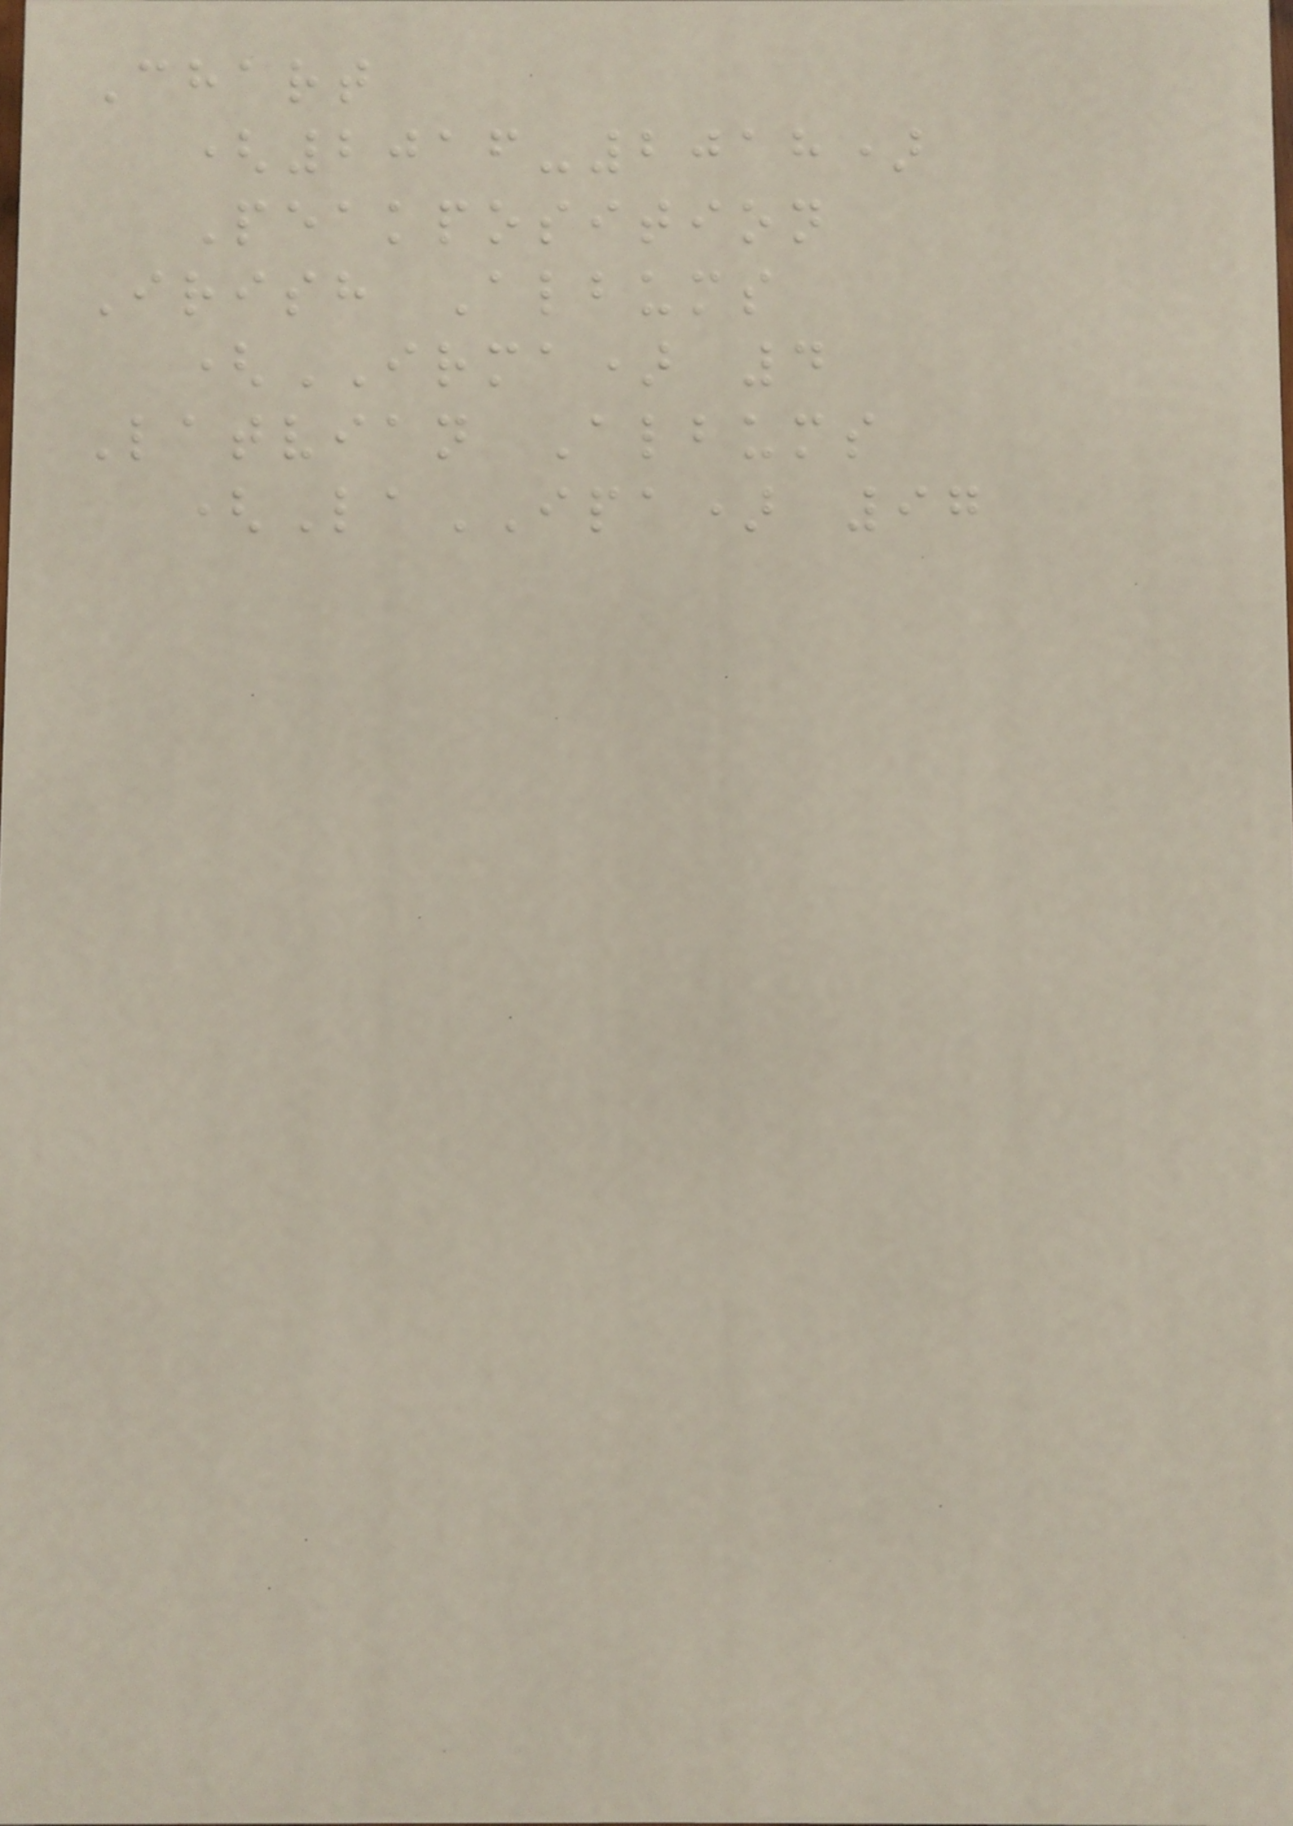Chart
(2016-2018)
Peakposition
Irish Albums
(IRMA) 4
Latvian Albums
(LaIPA) 97
